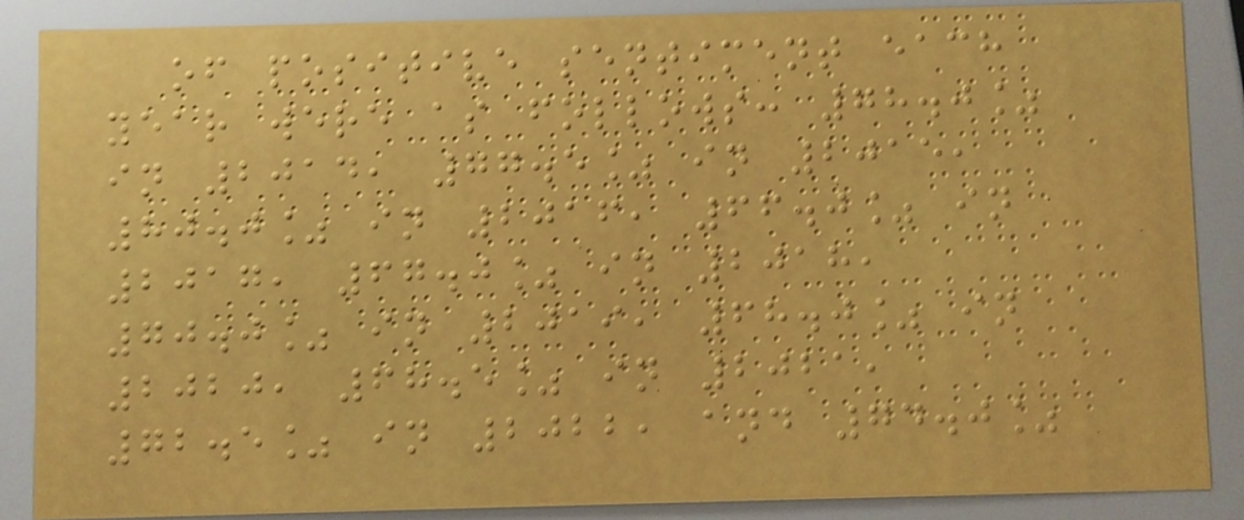of positive sentiment each
year were as follows: 78.0%
in 2014, 77.5% in 2015,
80.0% in 2016, 66.0% in
2017, 67.0% in 2018,
70.0% in 2019, 68.0% in
2020, 68.5% in 2021,
72.5% in 2022, and 74.0%
